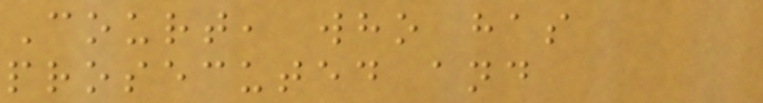Court, who has
prosecuted and
